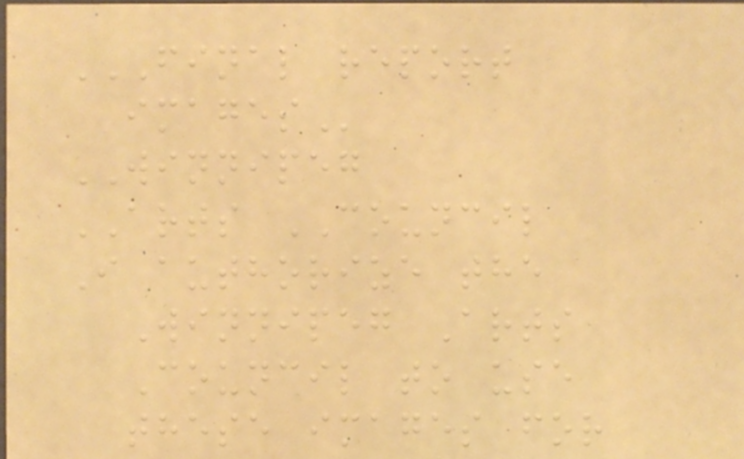FINAL REPORT
IMAGES
WINNIPEG
ARTS COUNCIL
I authorize the
Winnipeg Arts
Council to use
these images for
